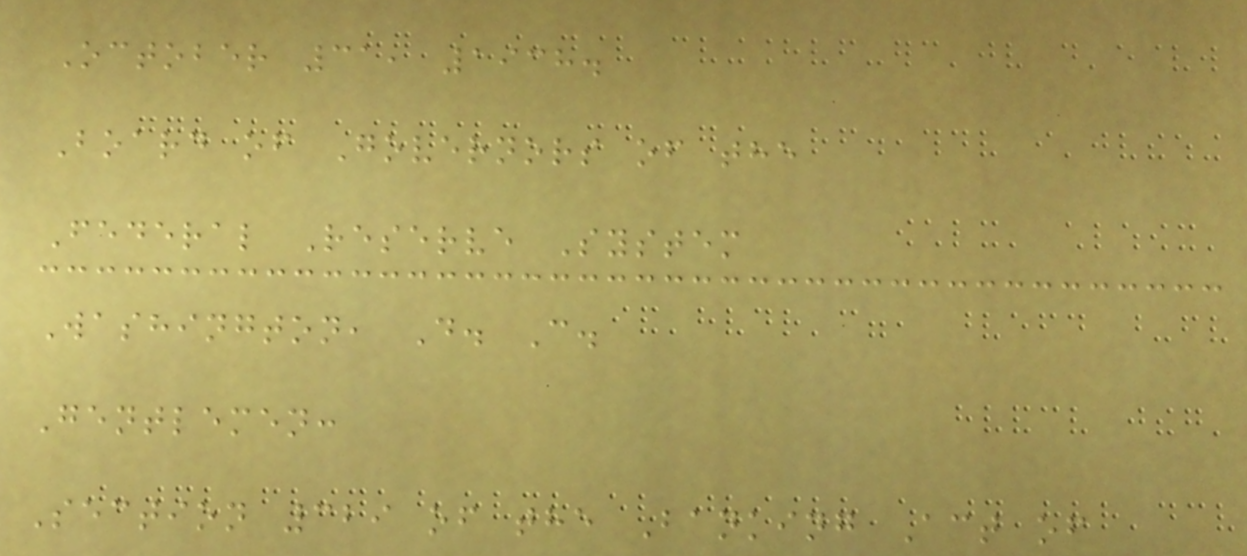October 31, 1938.
Board of Governors of the
Federal Reserve System
Washington, D. C.
Gentlemen:
Section 329 of the Banking Act of
